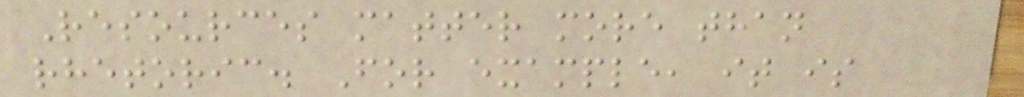Resources matter more than
rhetoric. For example, it is
